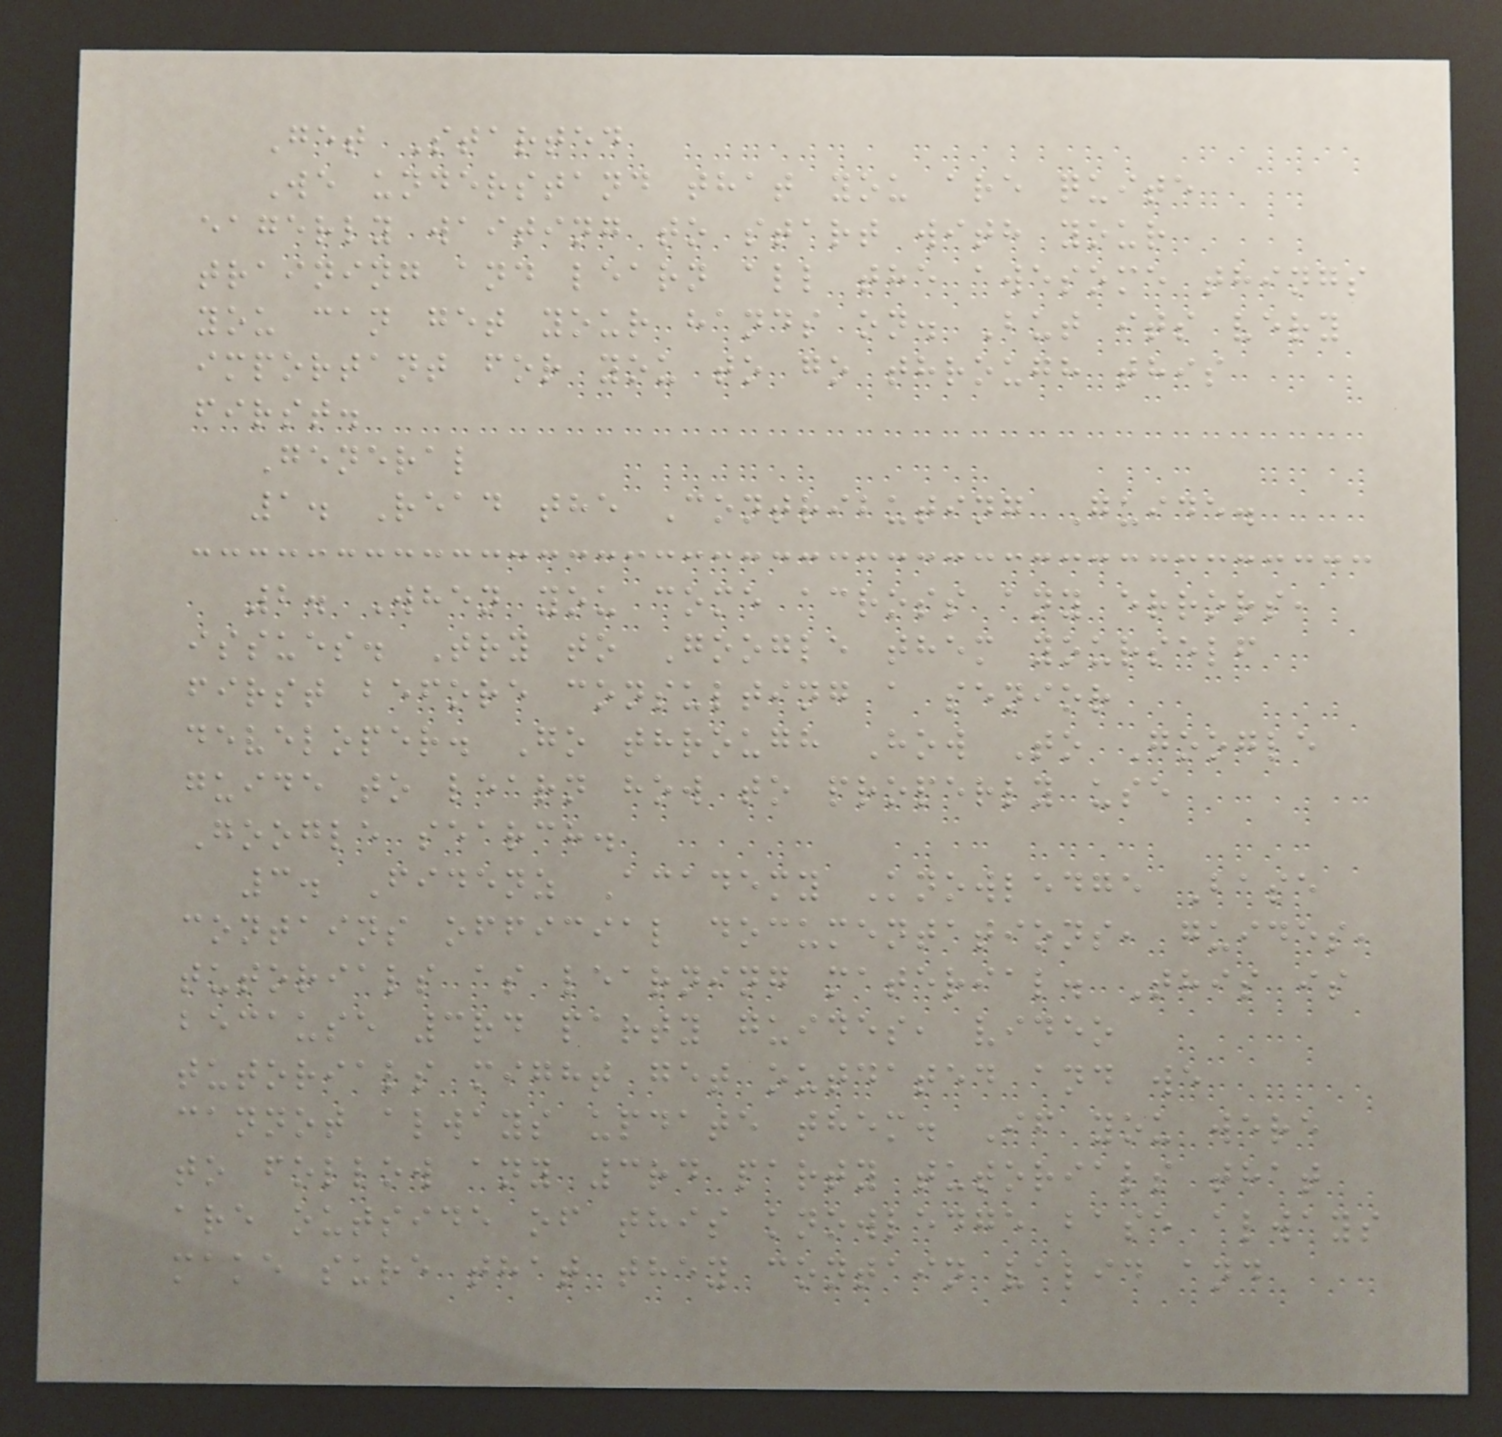Get Started
We understand that you are quite
eagerly waiting to start with your
training and learn all the awesome things
you can get your hands on. But its very
important for you to go through this
first.
General
1. Read the Contributing Guide.
2. When you come across any errors,
issues. Try to Google them yourself
first before consulting a senior
developer. Go through How To Google
guide to learn how to properly use
Google search.
3. Fidenz Academy Knowledge Base
contains official documentations, guides,
tutorials as learning material. This is
because 3rd party guides, video
tutorials might get outdated and we
cannot always update them. If you were
to follow any 3rd party tutorials that
are outside of this knowledge base always
make sure that they contain valid and
